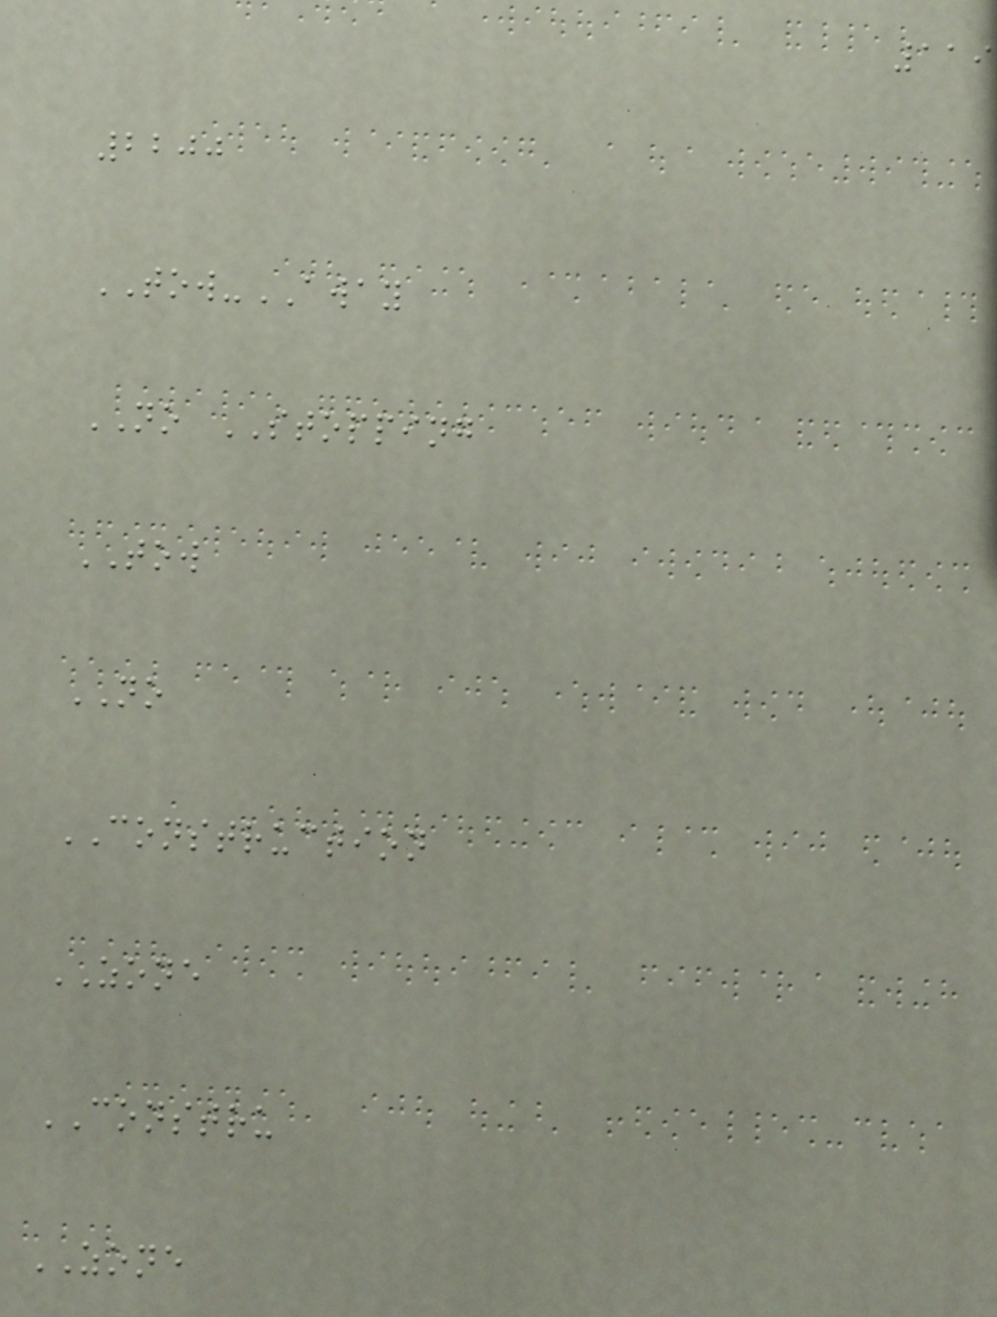119
2200
TOW-AWAY
NO STOPPING
TOW
NO
CONSTRUCTION
ZONE
CONSTRU
ZONE
